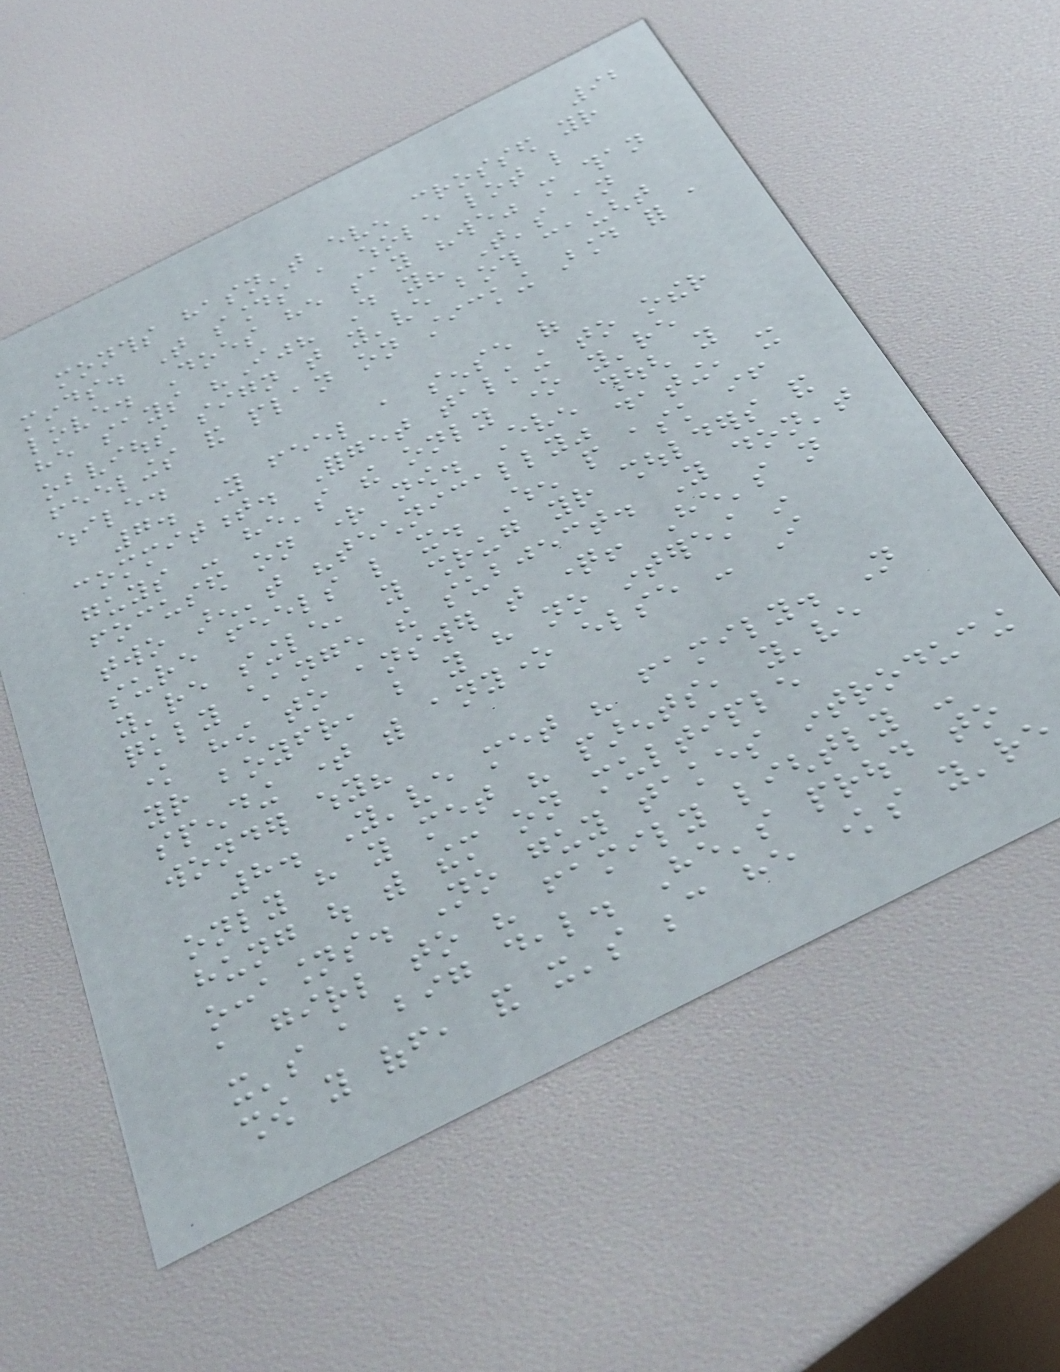92
months hasn't even crossed your
minds. That sounds a whole lot like
love. Does he say "we" more than
he says "I"? Do you? That's an
obvious sign that you've both caught
feelings and plan on sticking around for a
while.
7. You feel a sense of
commitment. Forget talking to other
guys - he's the only one you're
focused on right now. Even though you
two aren't "technically" dating, it
sure feels like it. When people ask if
you're single, you shrug your shoulders and
quickly change the subject. You don't
know how to answer that question! He's not
your boyfriend, but you have no interest in
spending time with anyone else - I
wonder why?
8. You've met his family. Not
only have you met his parents, you've
hung out with them on multiple
occasions. No guy takes introducing
a girl to his family lightly -
it's a big deal. He's proud to
show you off, and it's because he knows you're
